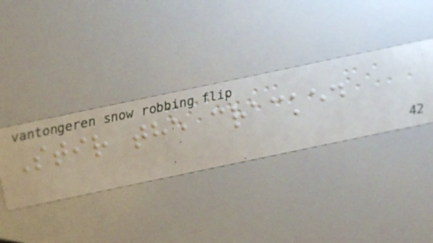Stir the cracked
